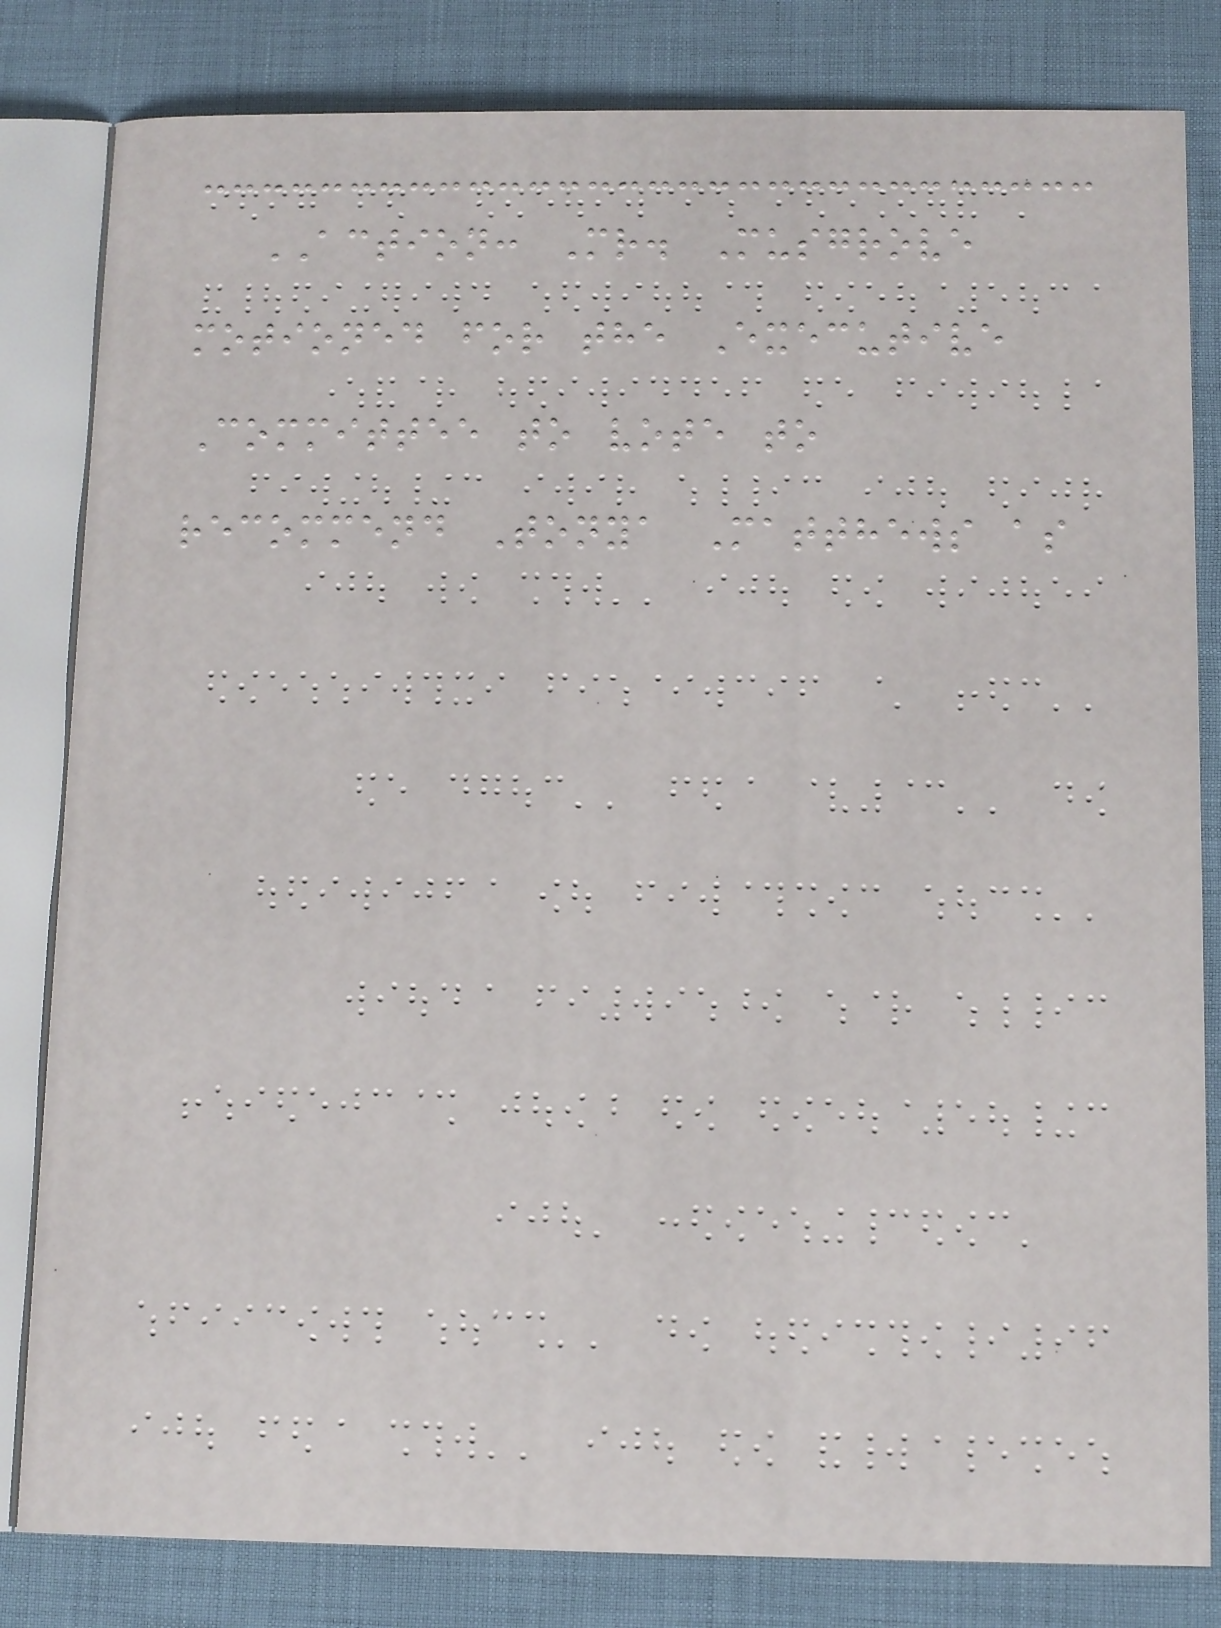ACTION: Mr. Musgrove
motioned for the Executive
Committee to vote to
recommend Tonya Matthews as
